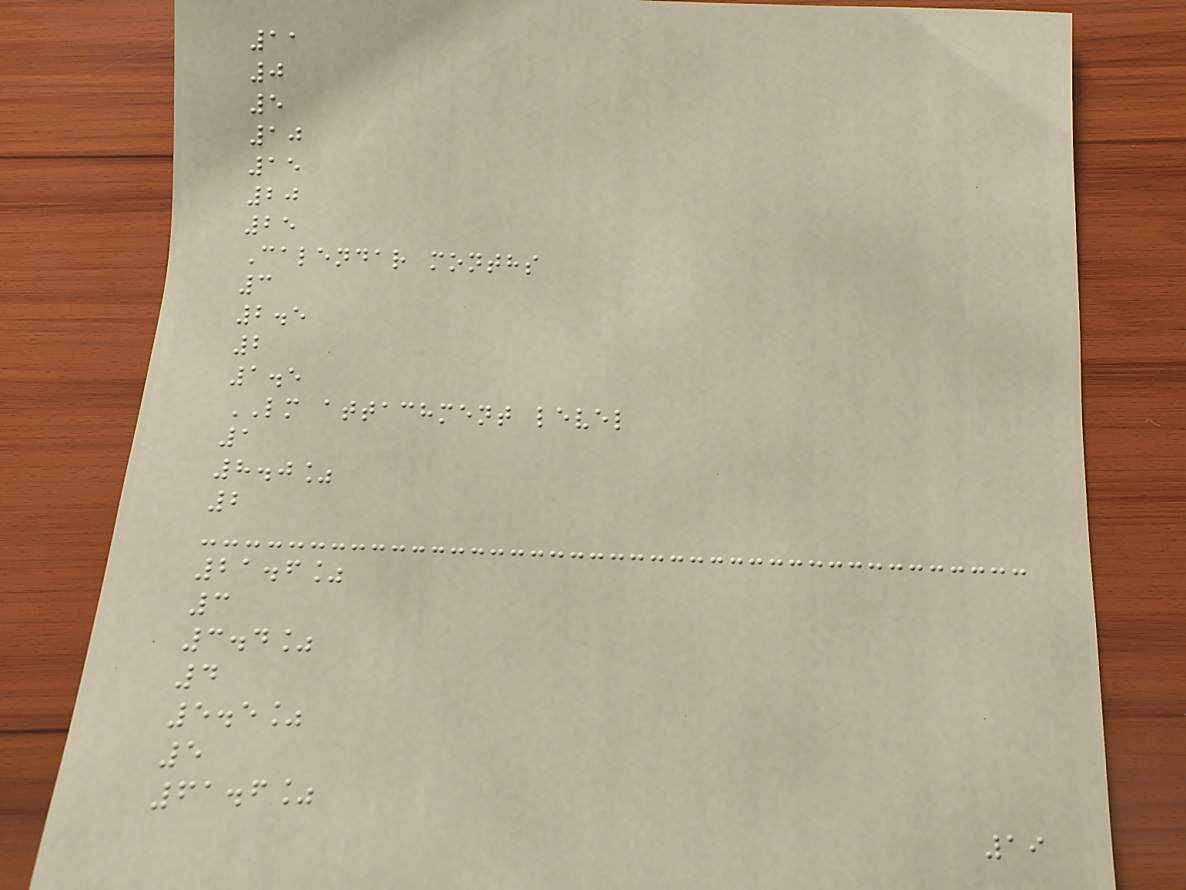11
0
5
10
15
20
25
Calendar months
3
2.5
2
1.5
LM attachment level
1
8.0%
2
21.6%
3
3.4%
4
5.5%
5
61.6%
19
